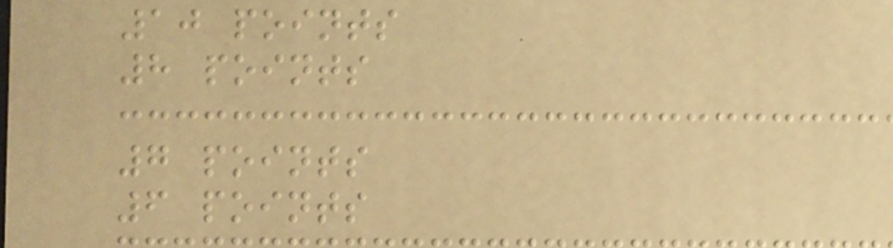10 points
8 points
7 points
6 points
